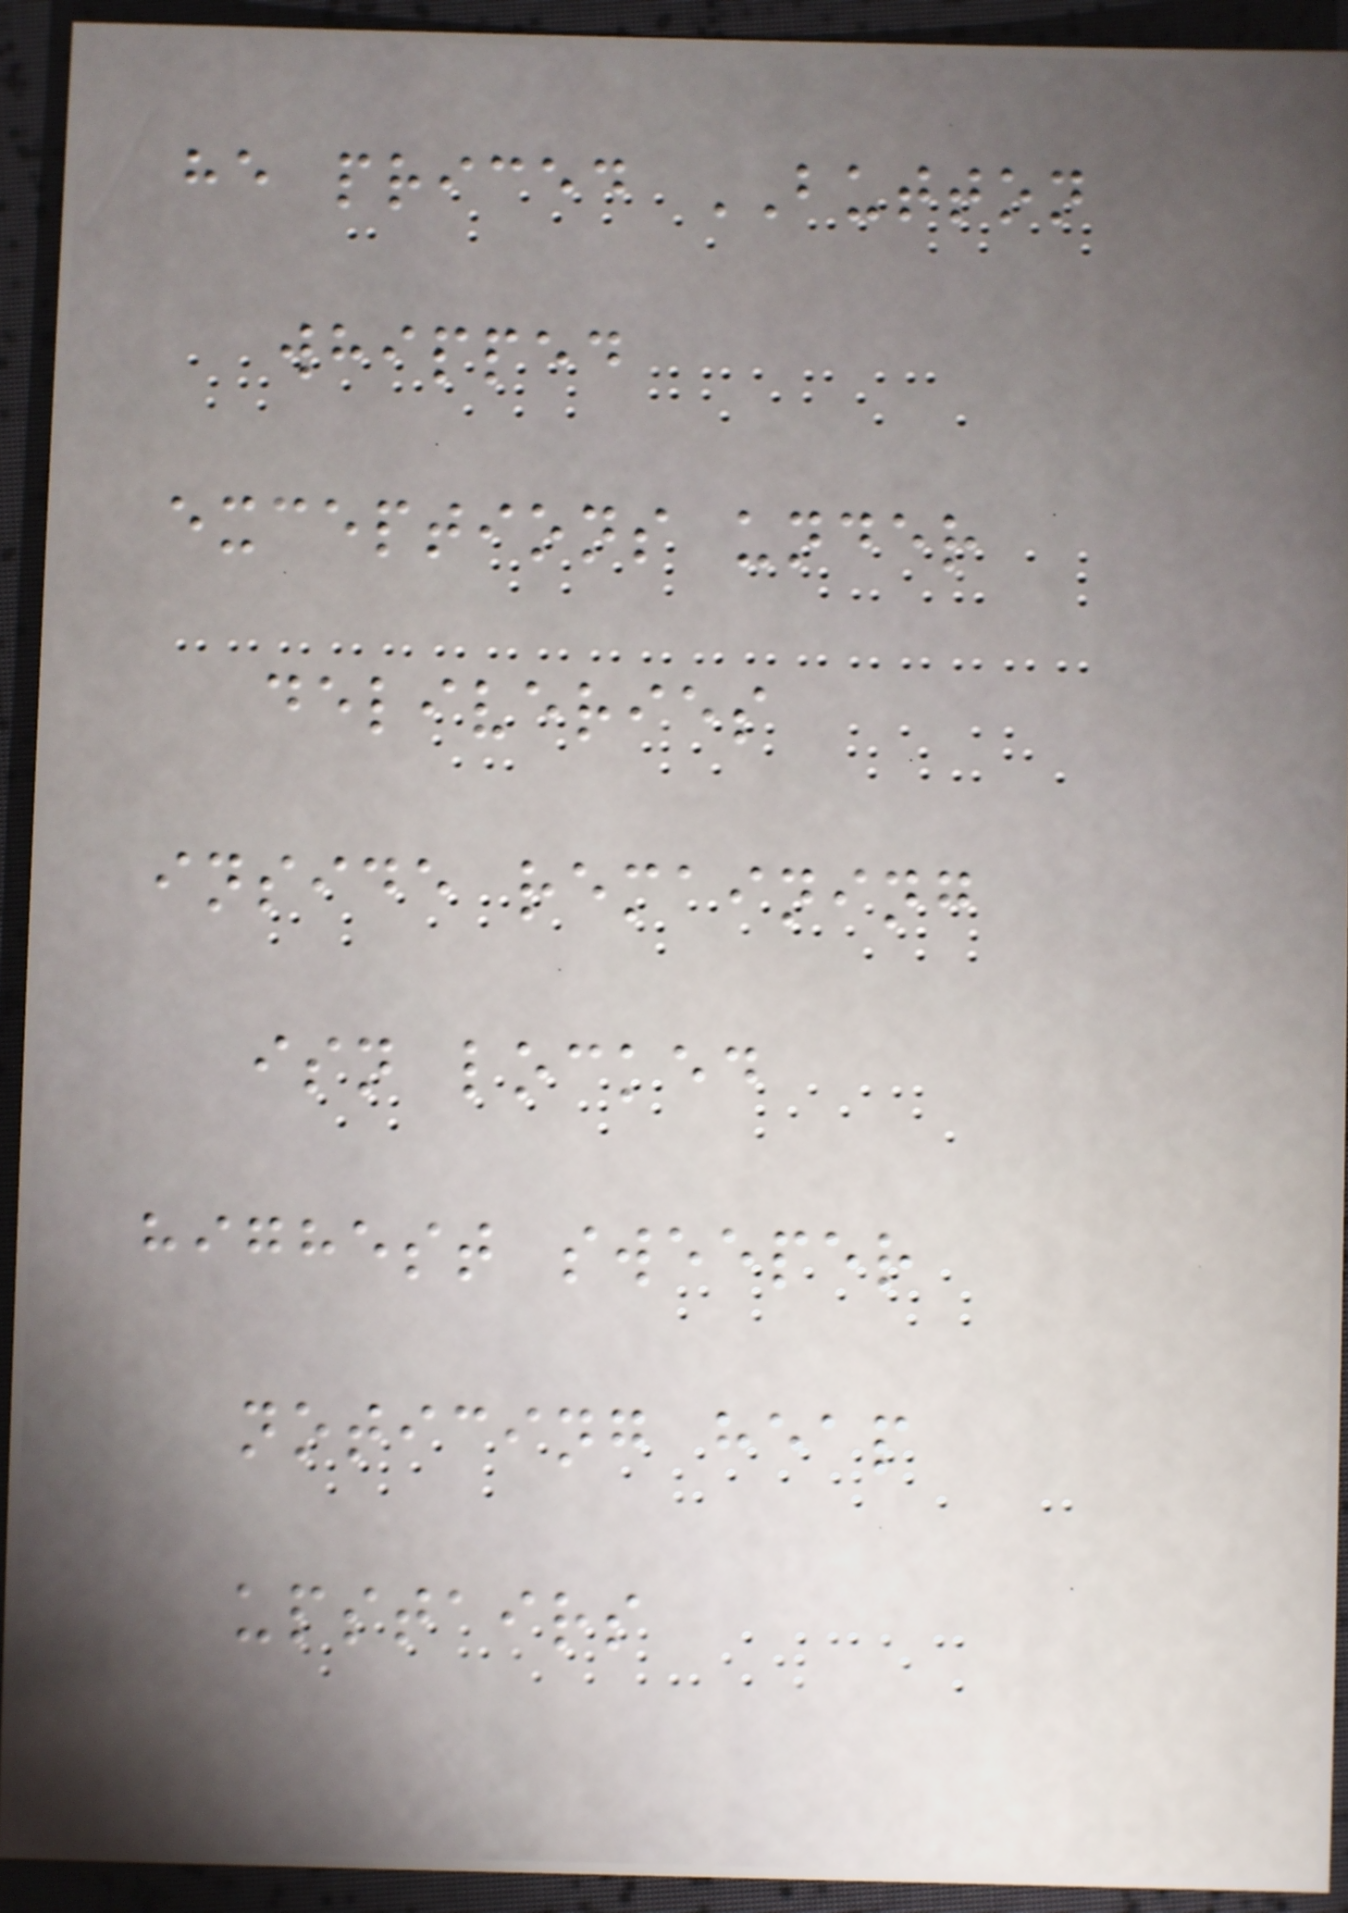he priced BUTTON
whipped
exceptions under
deliveries
inside remaining
isn locked
highest sweeper
noticing heap
upstairs
